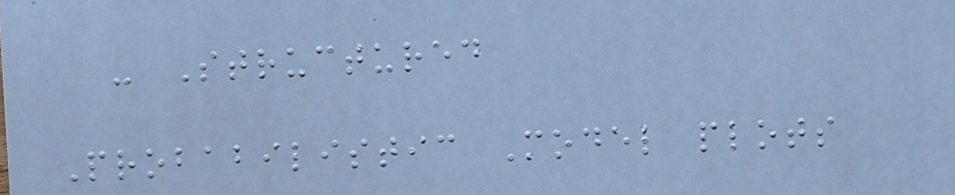- Structured
Probabilistic Model plots
